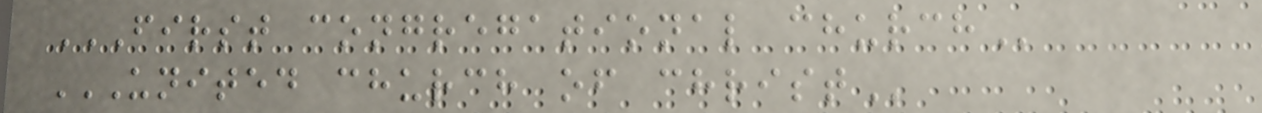FIRST CONGREGATIONAL CHURCH
UNITED CHURCH OF CHRIST
